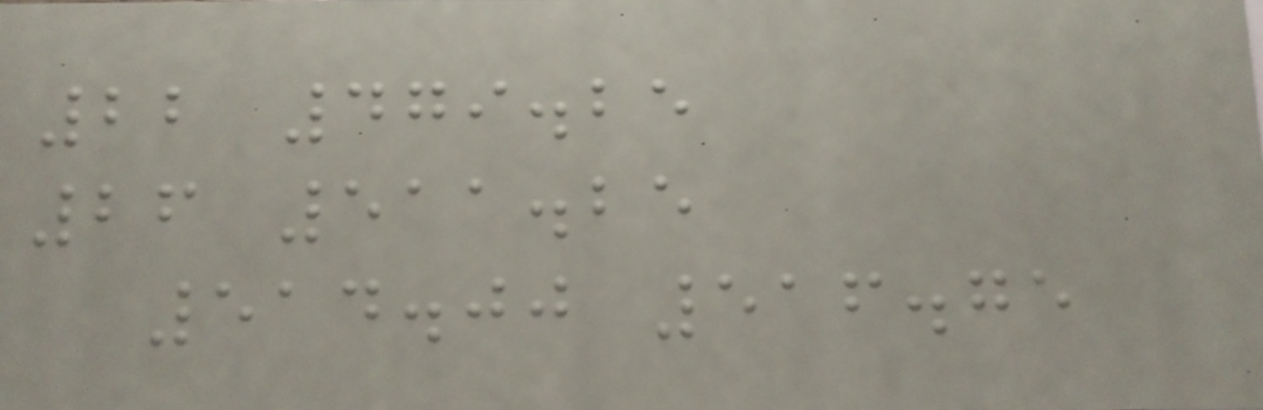22 479.25
26 511.25
514.00 516.75
